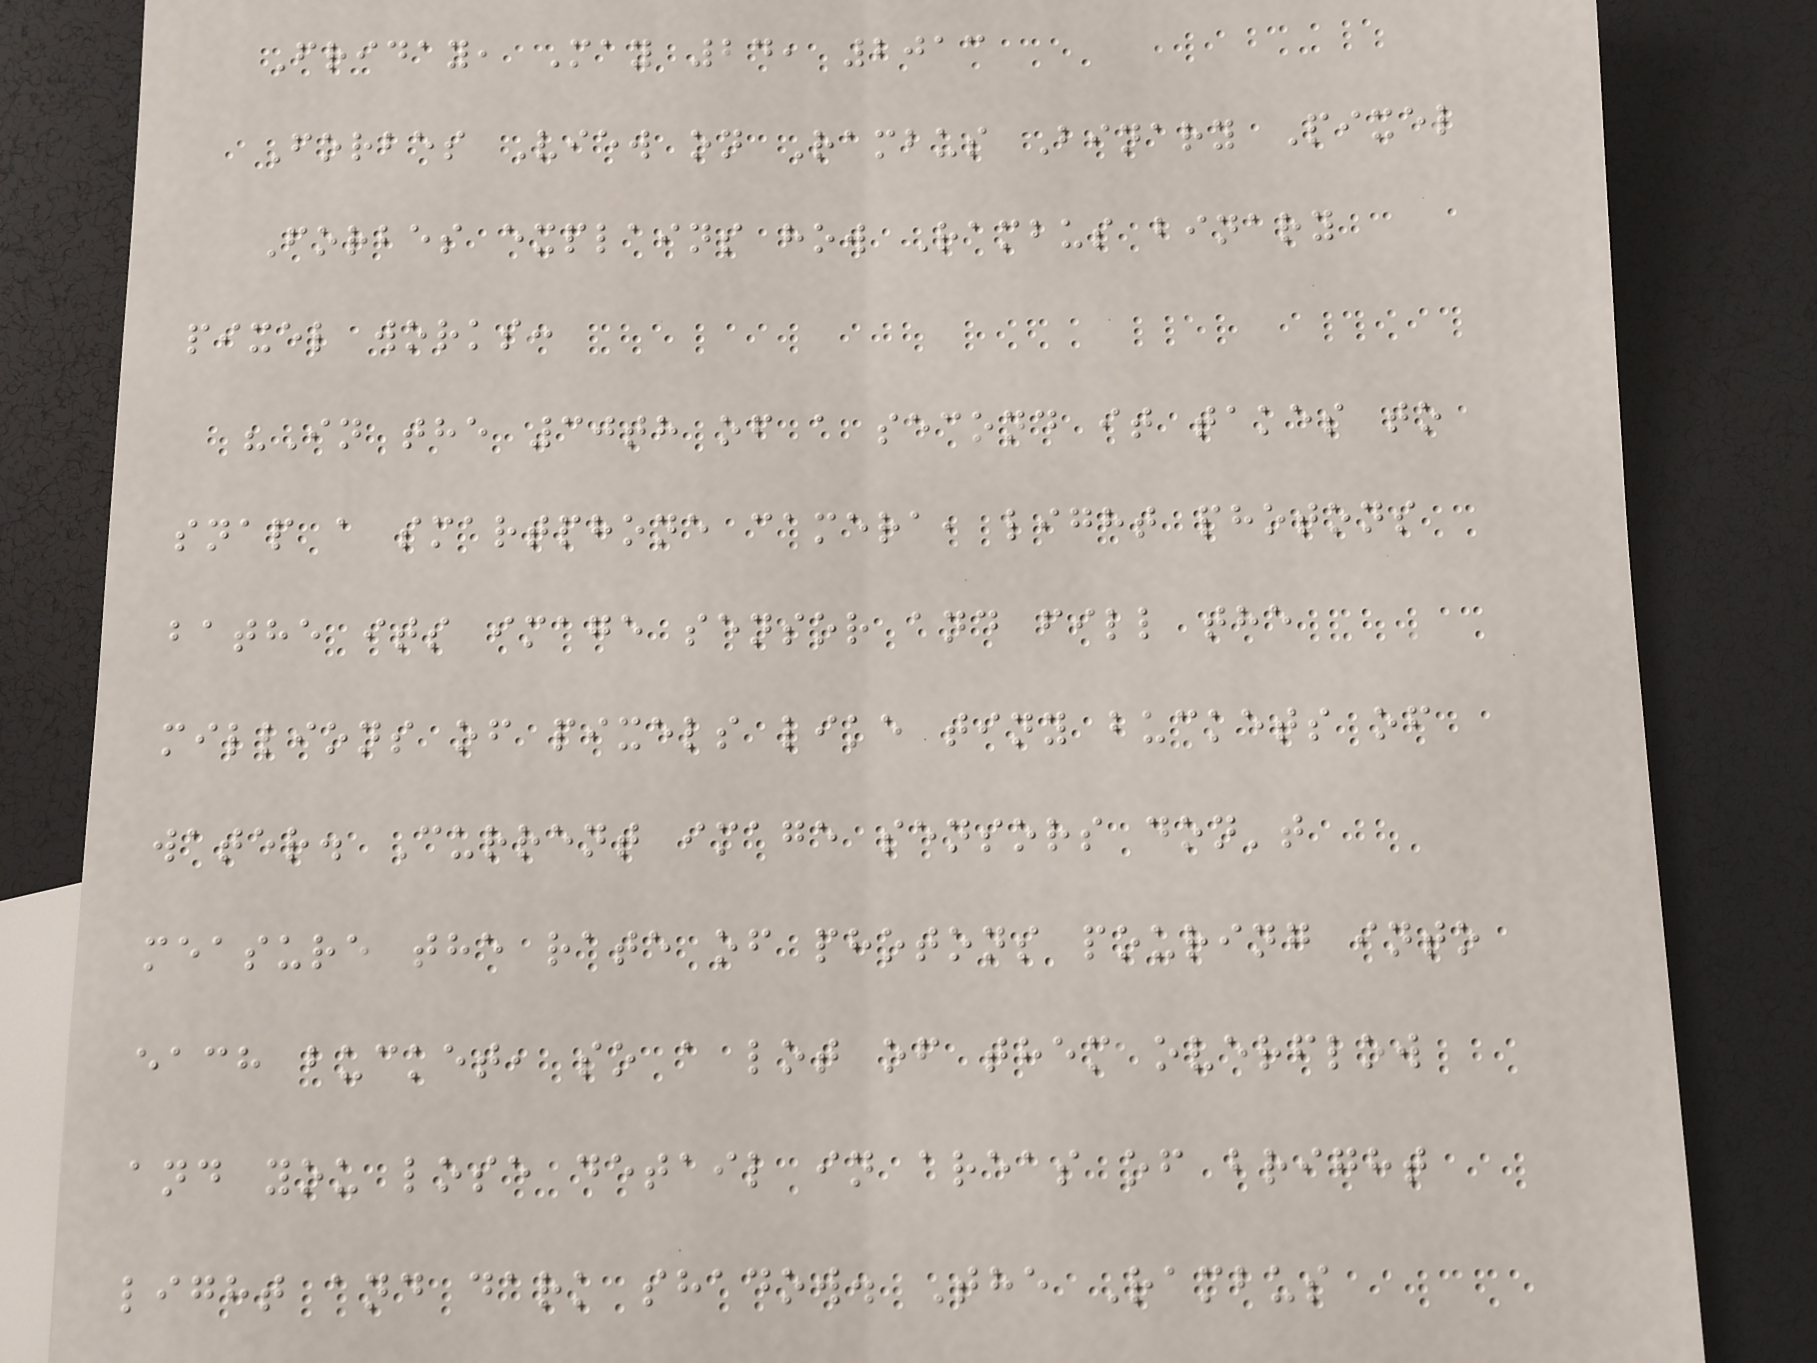Friday, May 24, 2013
Forbes View on Rambus Binary Pixel
Forbes explains how Rambus binary
pixel works:
"In the 30th of a second it takes to
snap a smartphone camera, light photons
bathe its image sensor and fill the
millions of pixels like tiny buckets of
water. Current image sensors don't
measure the rate of photons pouring into
each bucket, so a lot of them overflow
and you lose detail in areas of bright
light and dark shadow. The Rambus
